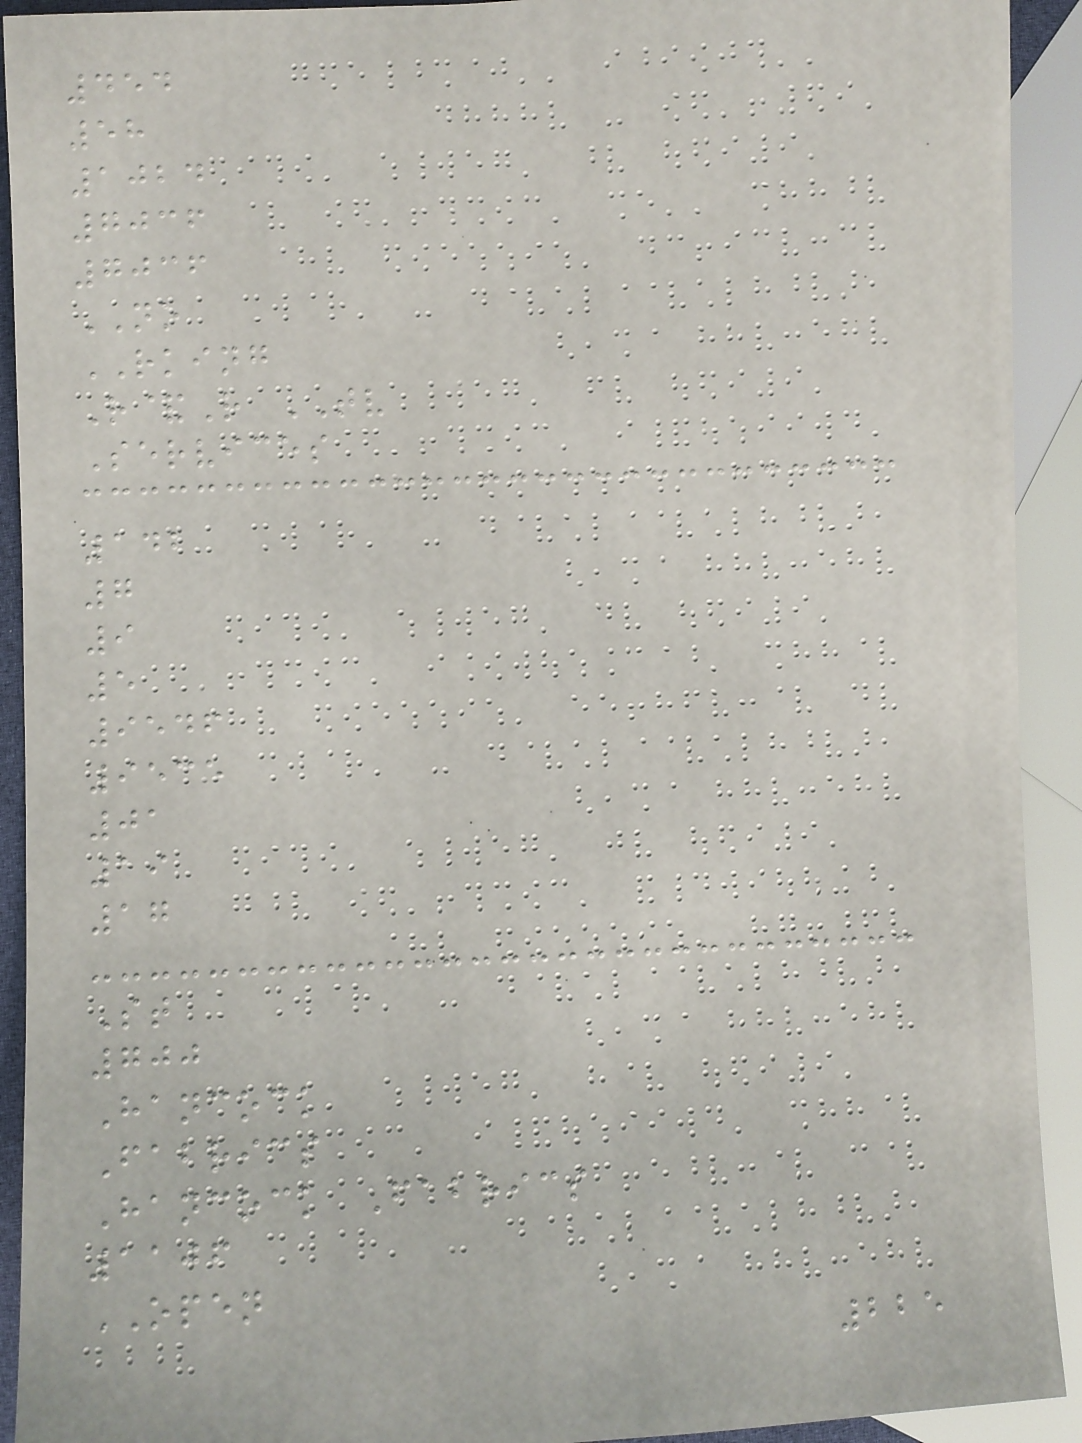454
58
1024
7036
7036
NO
RKING
R&R TV
Services
142
7
9
5
9546
9535
01
19
17
St
700
Hancock
Fabrics
Hancock Fabrics
1106
OPEN
225
